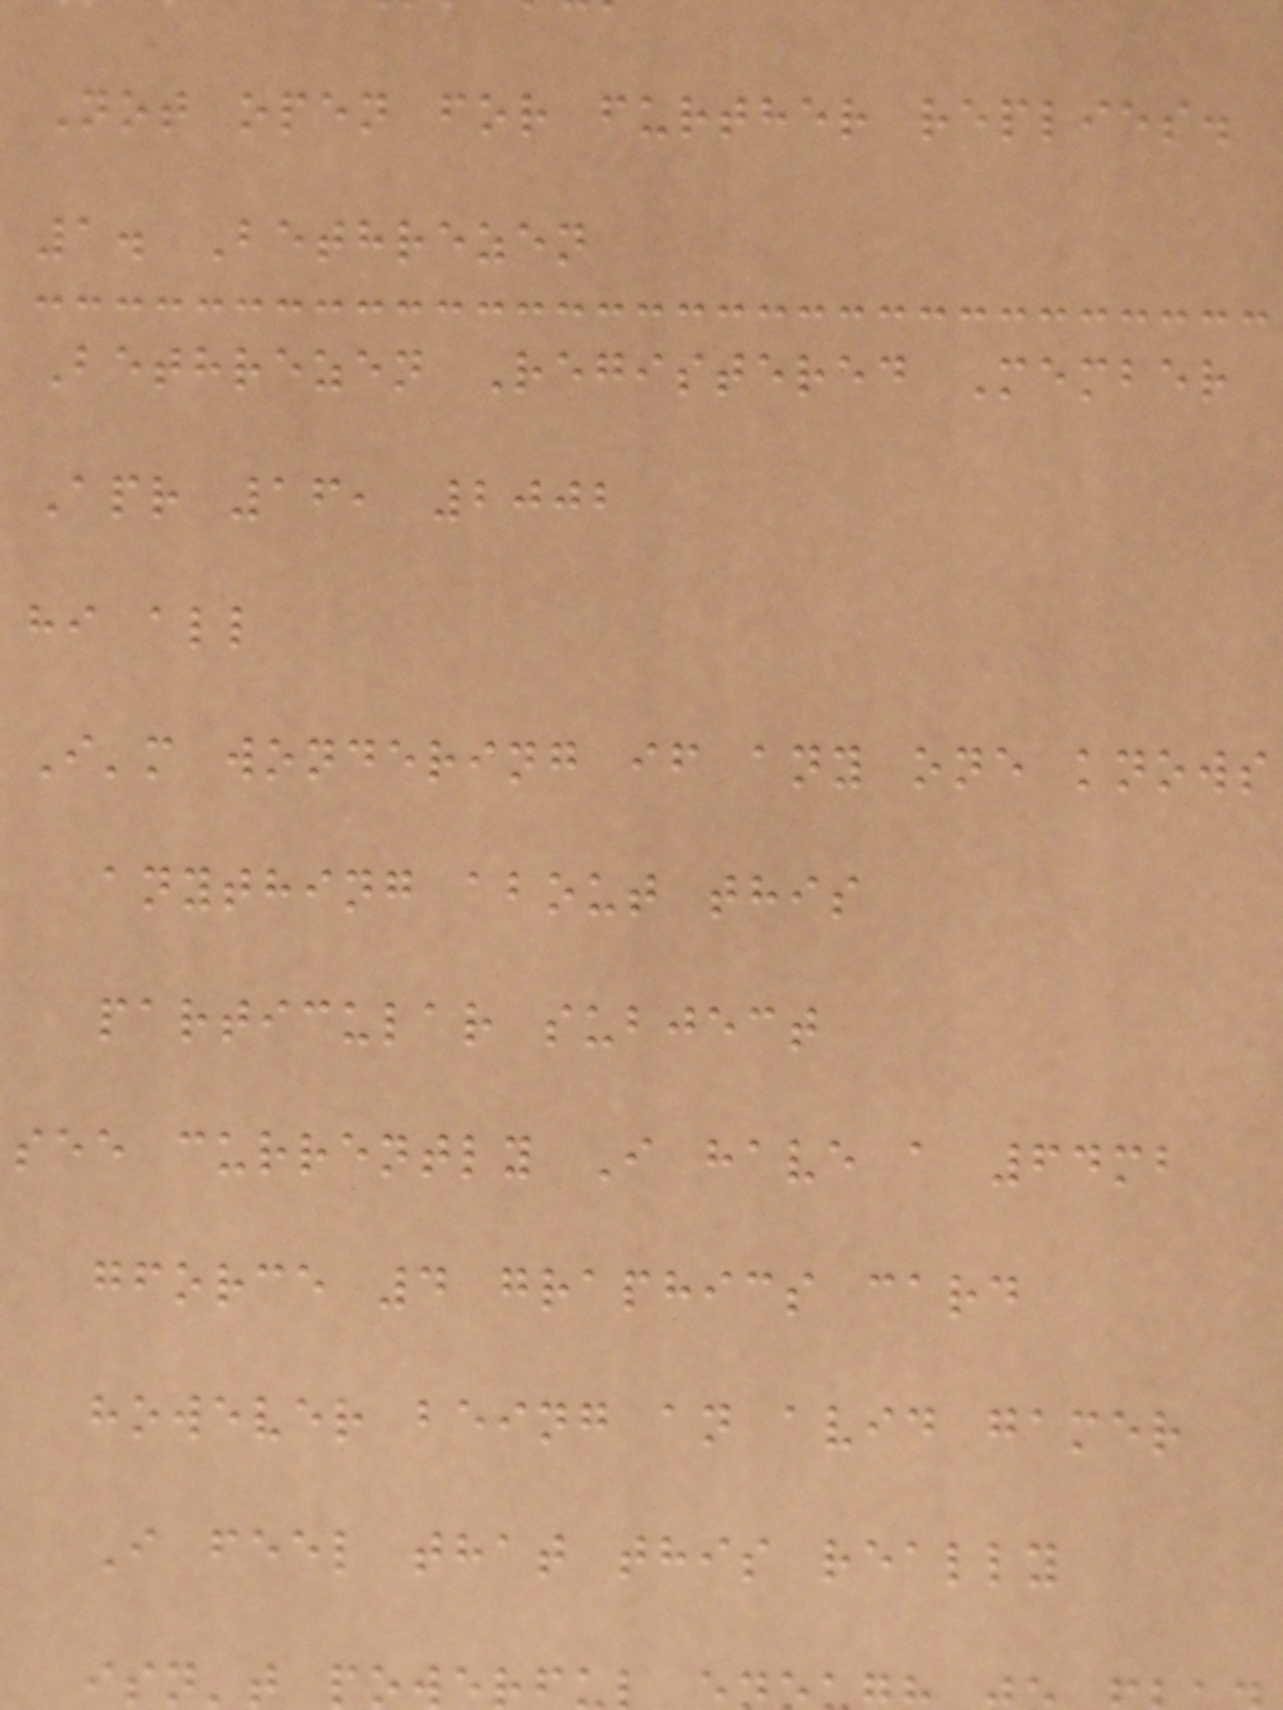Not open for further replies.
1. Bethrezen
Bethrezen Registered Member
Apr 16, 2002
hi all
I'm wondering if any one knows
anything about this
particular subject
see currently I have a 64mb
gforce 4 graphics card
however being an avid gamer
I feel that this really
isn't pow
